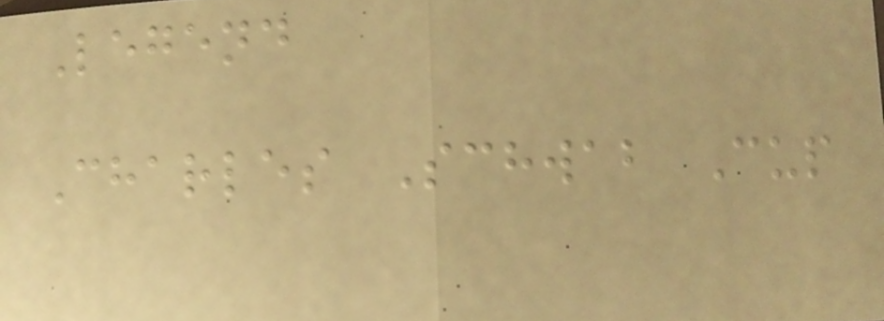Legend
Charles Schwab Cup
